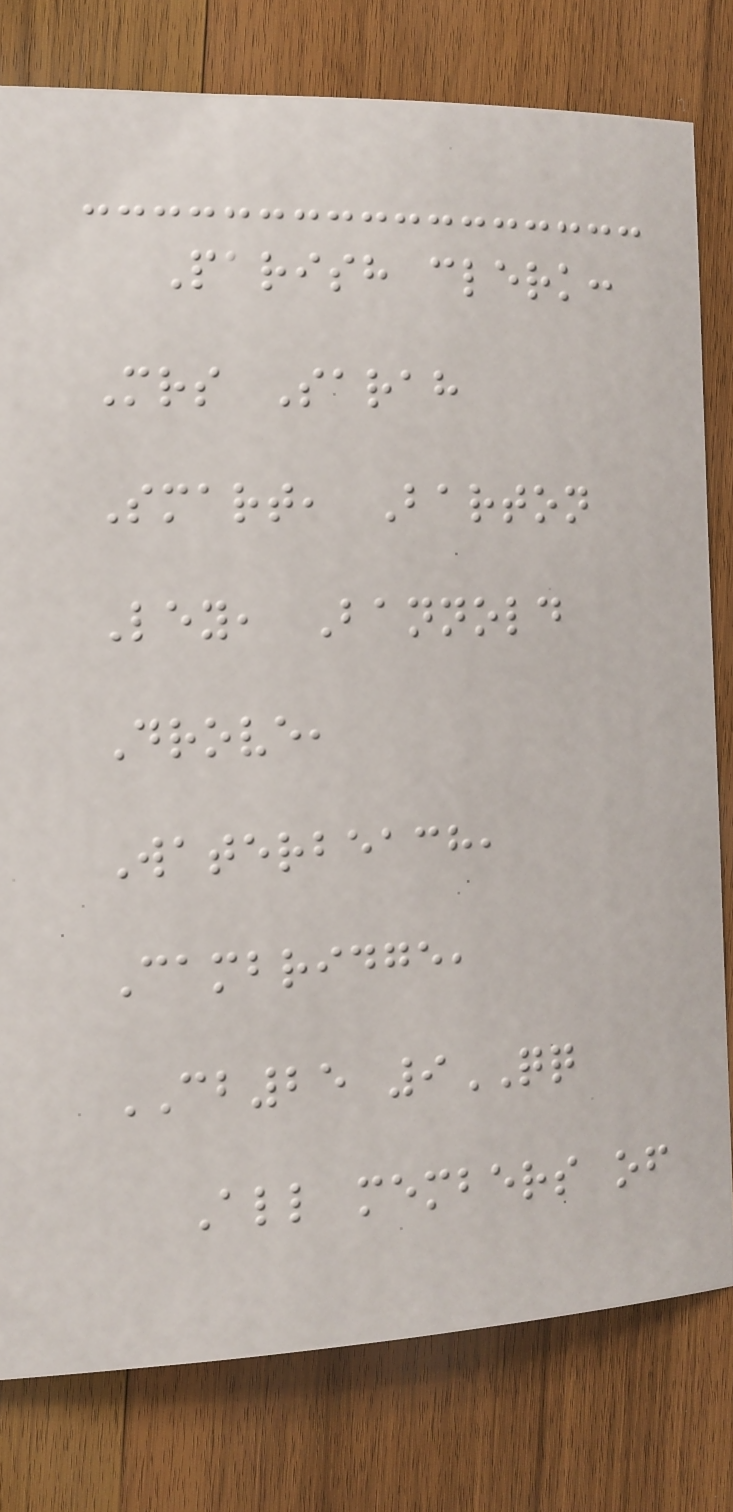Parish clerk:
Mrs Sarah
Smart, Barton
Ley, Bannold
Drove,
Waterbeach,
Cambridge,
CB25 9QQ
All members of
